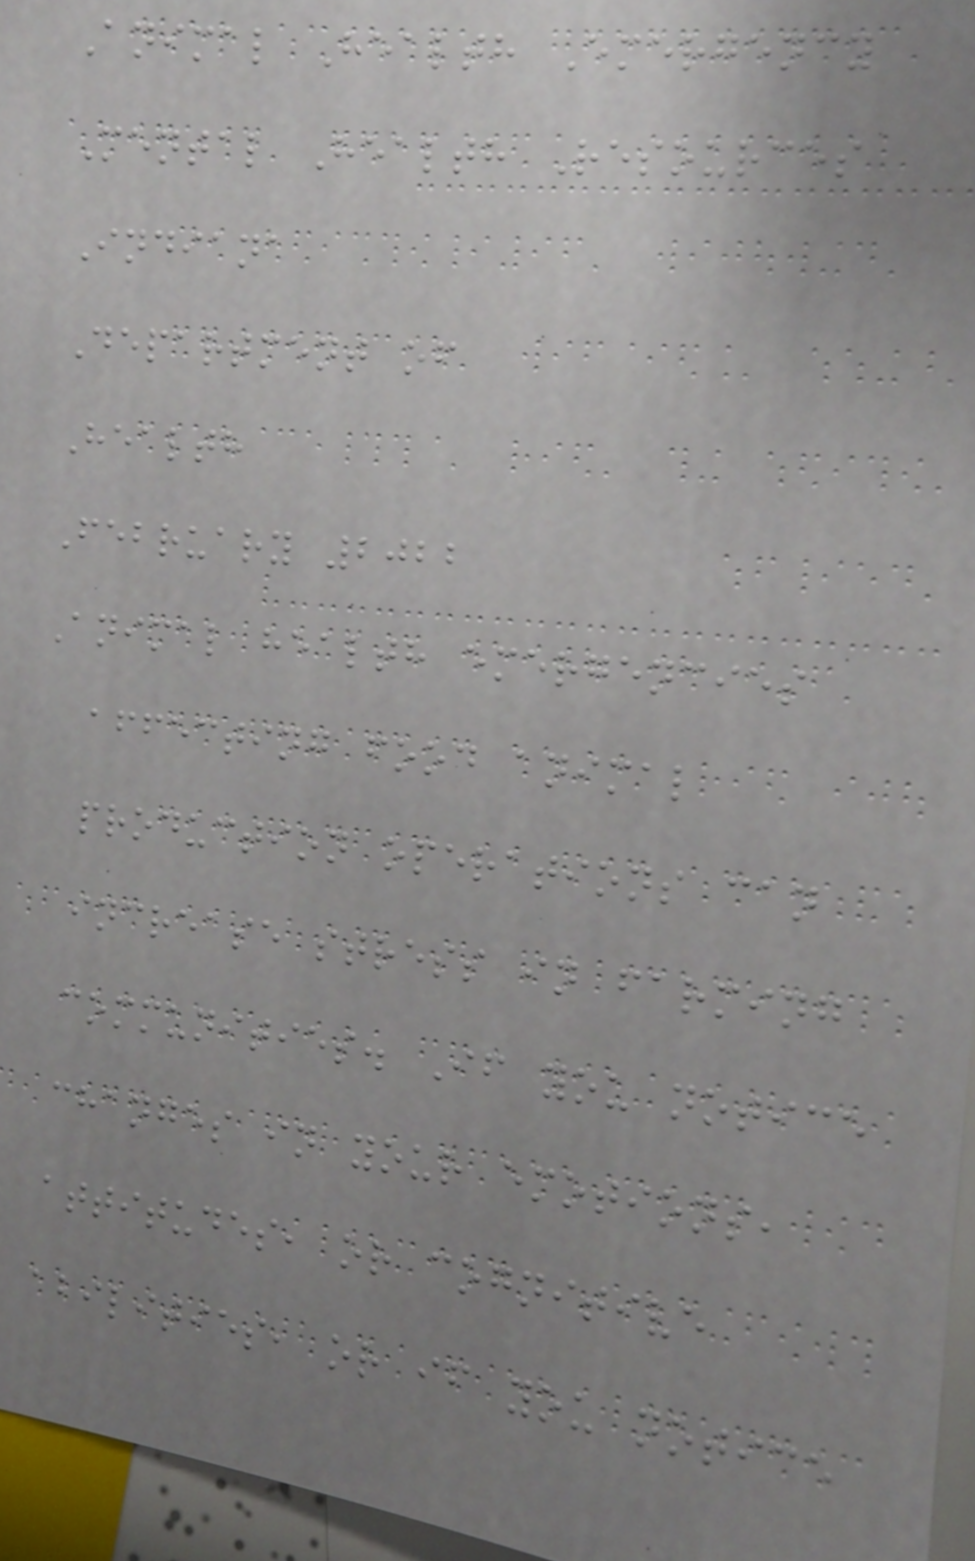Animal Health Emergency
Mental Health Resources
Indiana
Department of
Health
February 2022
Animal health emergencies
affecting food animal
production operations can
increase stress in farming
communities. If you notice
changes in your emotions,
attitudes, or cognitive
abilities, or if you notice
